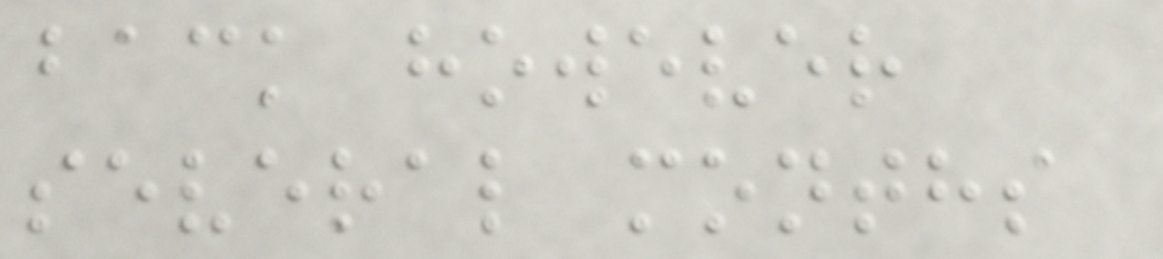back however
several months
